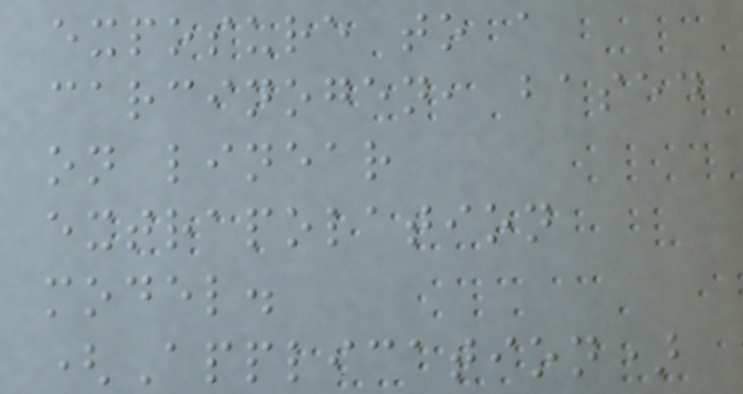exposure to a
carcinogen, based
on linear
extrapolation
model.
(Application)
